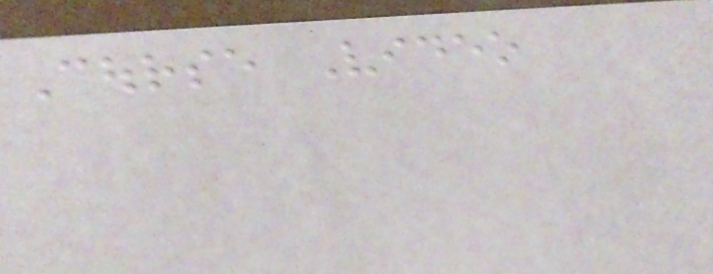Course Video
